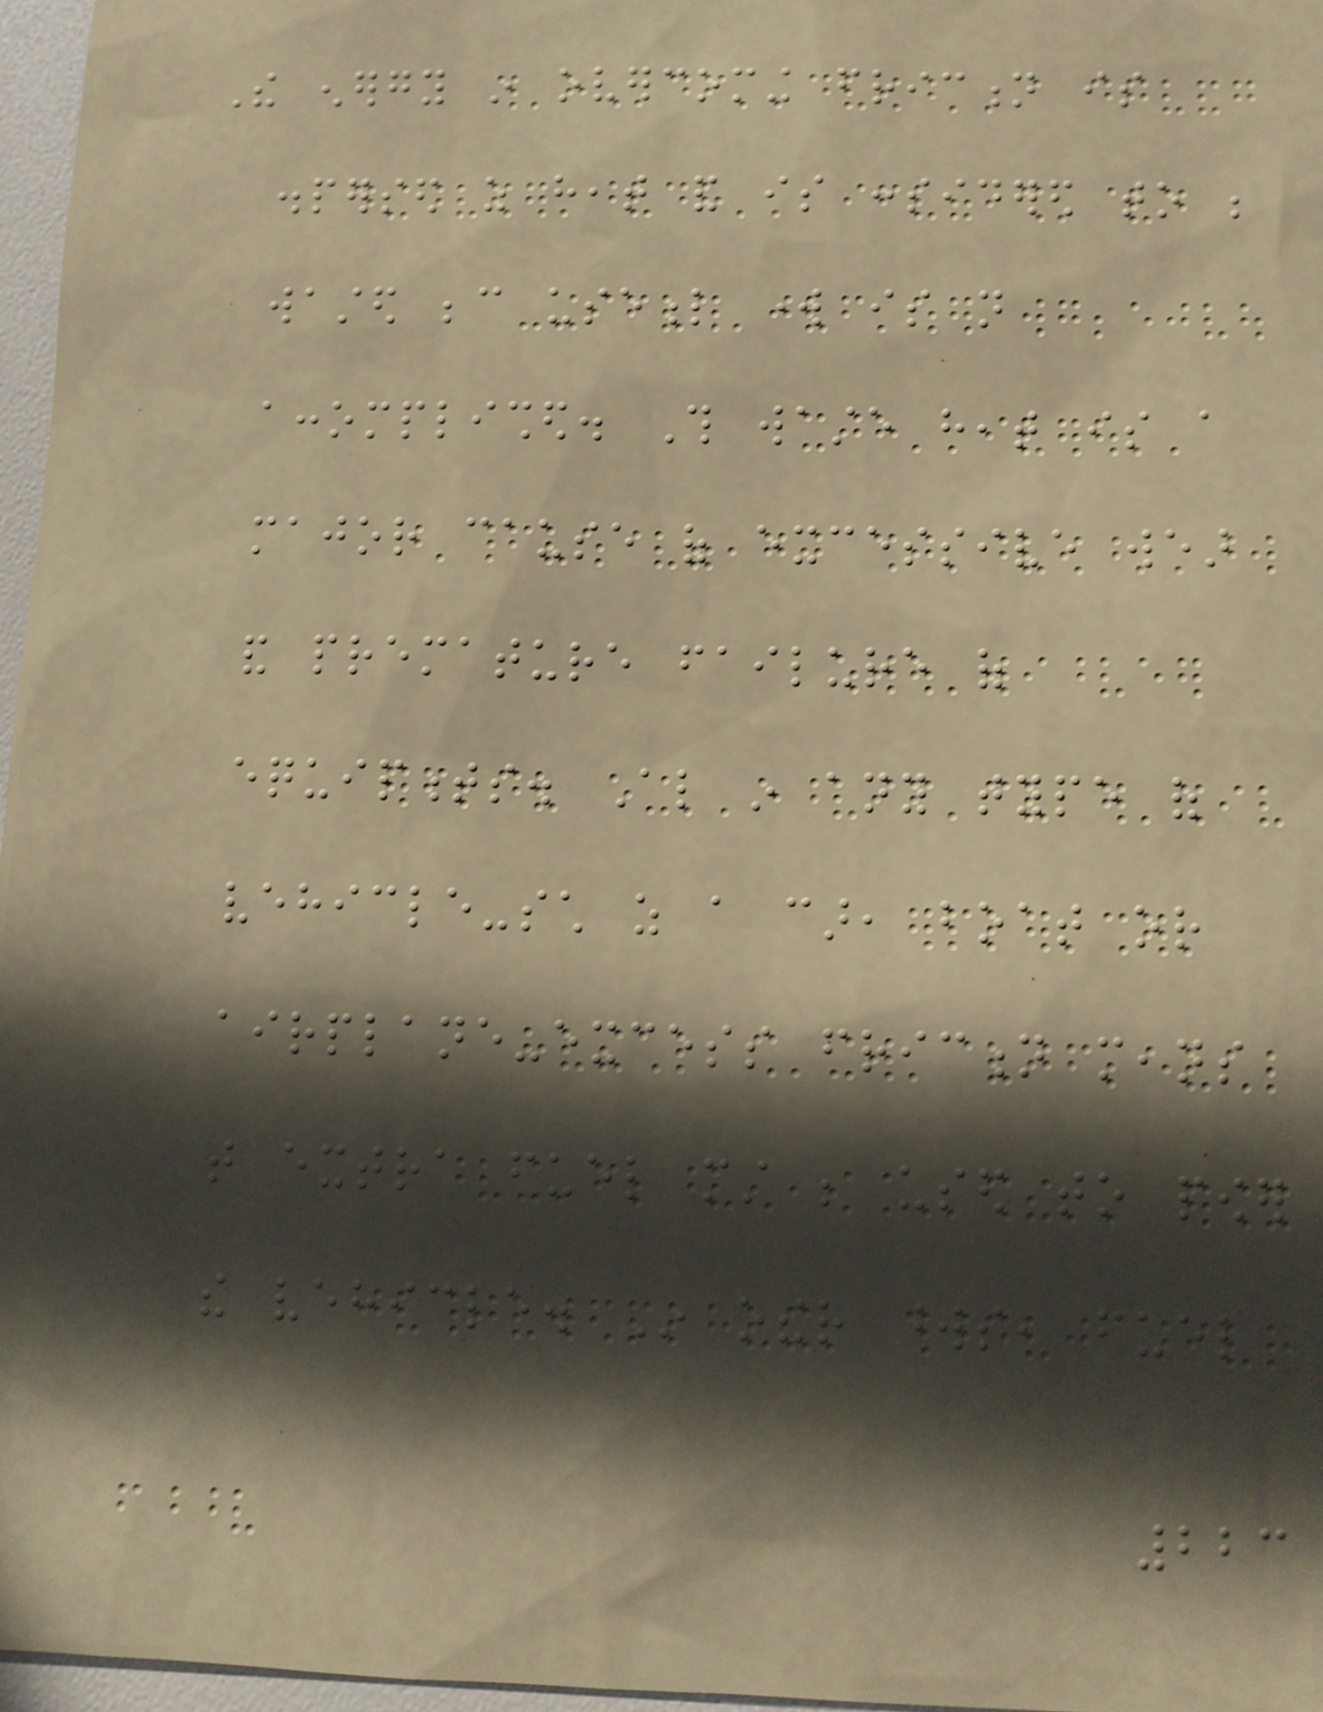The energy in overcoming friction is
dispersed as heat and is considered to be
wasted because useful work is not
accomplished. This waste heat is a
major cause of excessive wear
and premature failure of
equipments. Also in any type of
vehicle-such as a car, boat or
airplane-excess friction means
that extra fuel must be used to power
the vehicle. In other words, fuel
223
